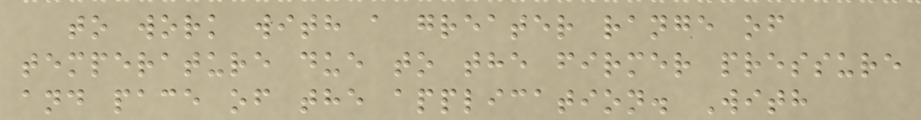to work with a greater range of
temperature due to the firmer pressure
and pace of the application. With
